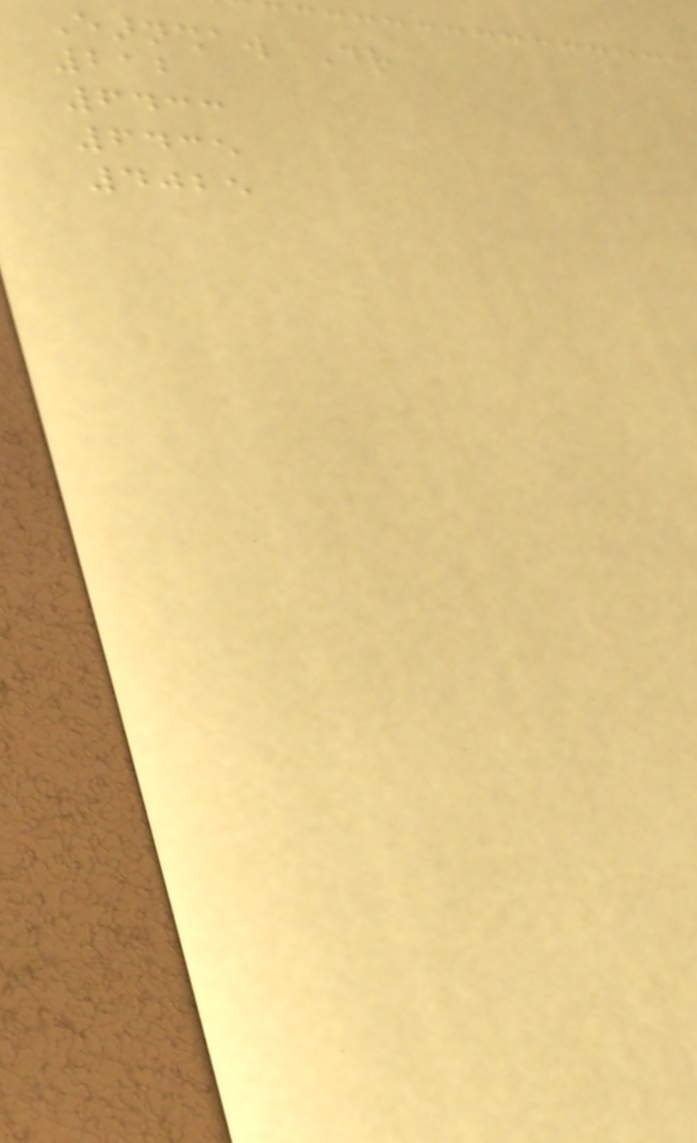Earnshaw Dr
212
6433
6435
4025
